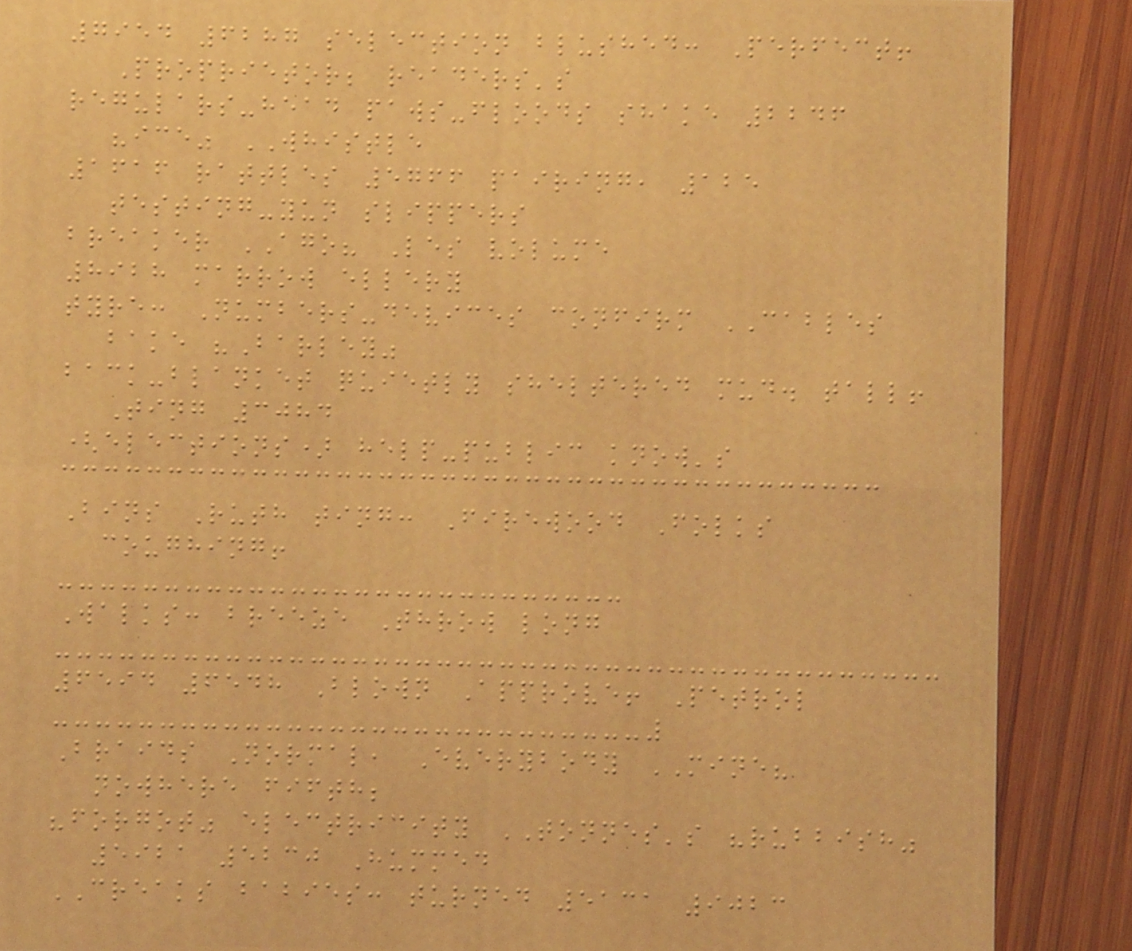7954 6287 selection blushed: Perfect!
Proprietor; readers's
regulars-head paws-floods shake 2246
"ice" WHISTLE
1616 rattles 5766 pairing, 125
testing-yun slippers
breaker AGO? Les volume
8928 marrow ellery
tyre: Numbers-devices confirm CABLES
bake "Barley"
back-blanket quietly sheltered mud. tall!
Ting 3084
(elections) help-public know's
Bins Ruth ting: Firewood Folks
coughing!
Walks: breeze Throw long
6594 6548 Blown Approve! Petrol
Braids Normal, Everybody MINE?
nowhere fifth;
"forgot" electricity TONNES's "rubbish"
5921 5230 Hummed
CREAKS babies: turned 5131 9023
